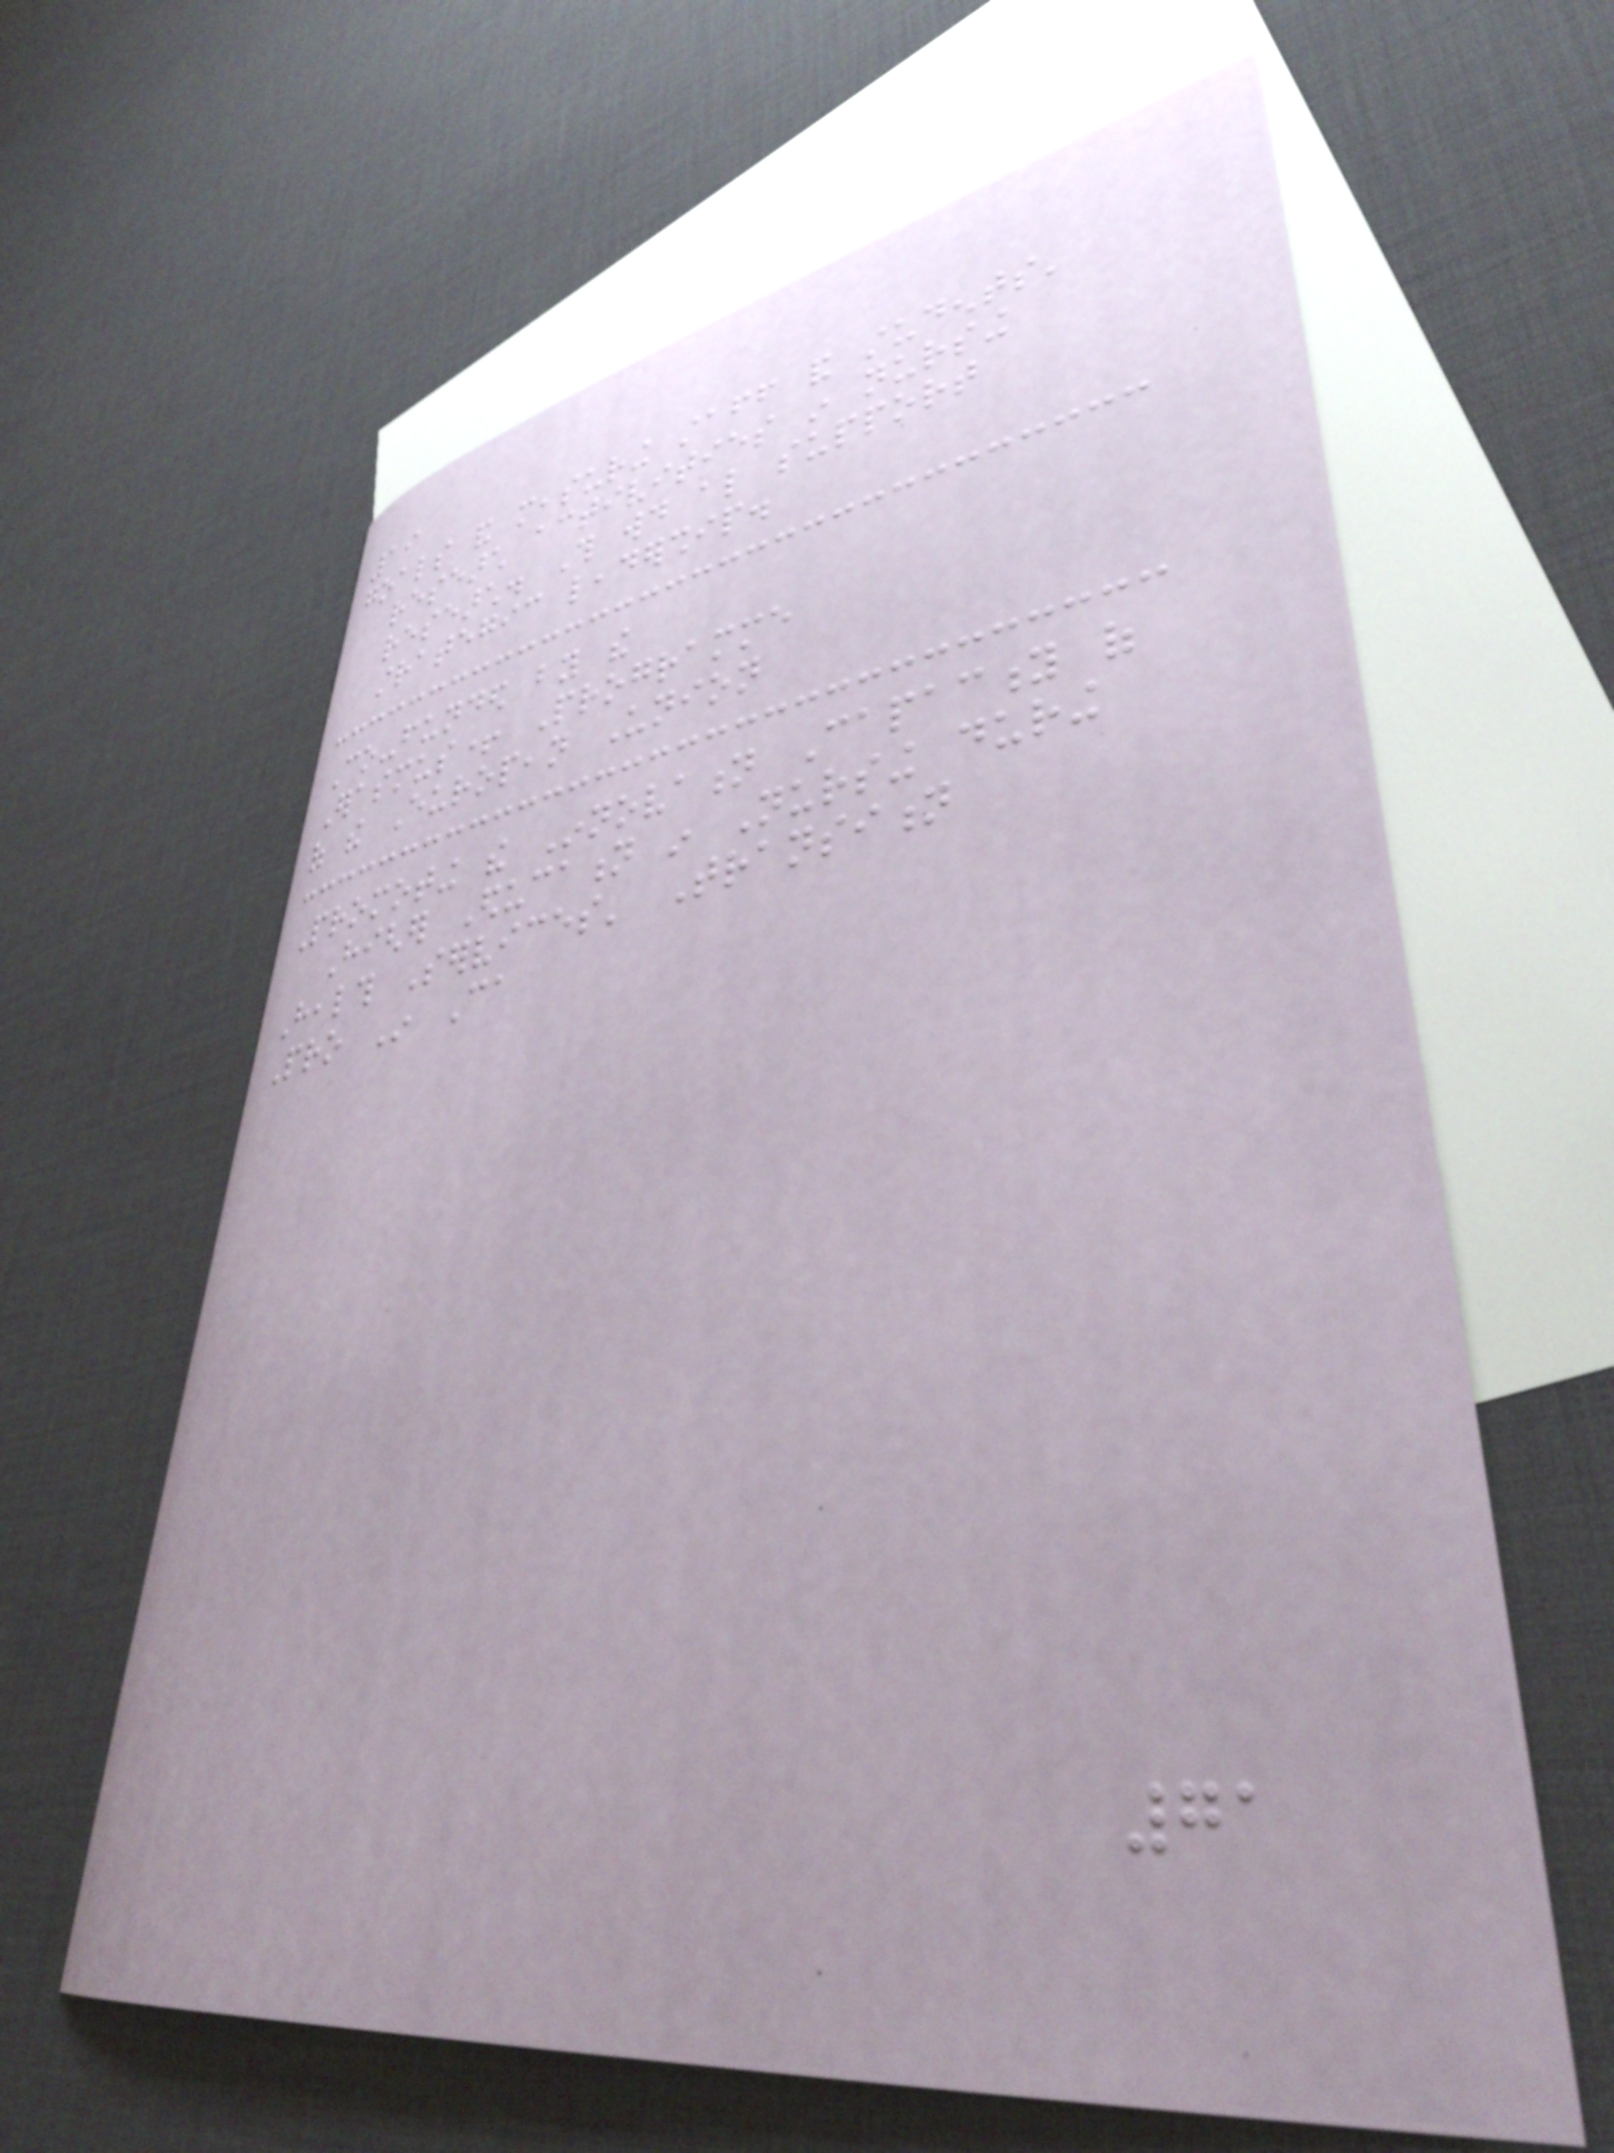19
goals and measuring staff and students'
research activities in nursing
research. This would also support
strategic leadership.
Co-funded by the
Erasmus+ Programme
of the European Union
Promoting the Innovation Capacity of
Higher Education in Nursing during
Health Services' Transition
Pro In Ca
71
